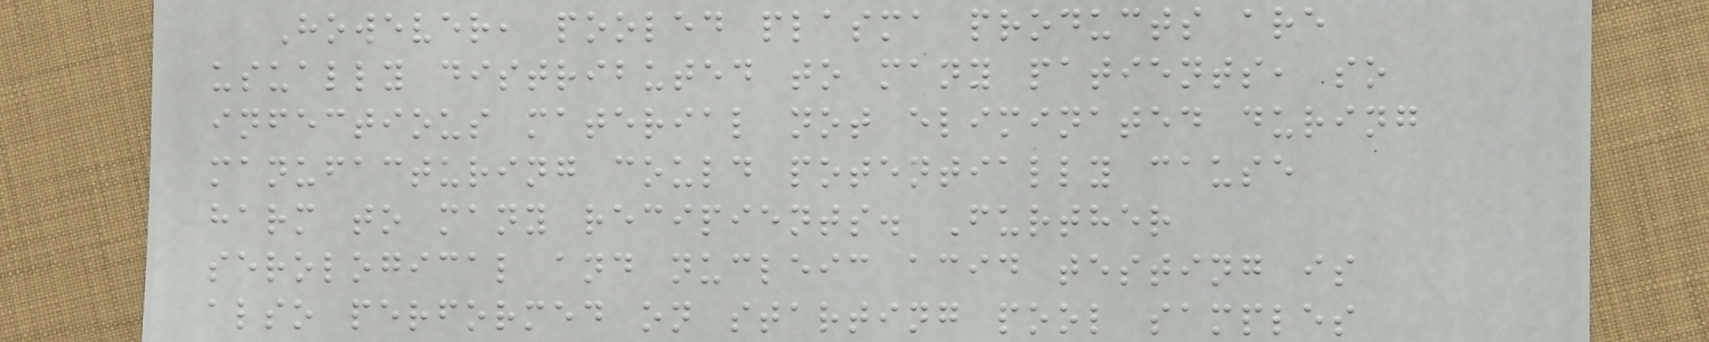However, pooled plasma products are
usually distributed to many patients, so
infectious material not eliminated during
manufacturing could potentially cause
harm to many recipients. Further
serological and nucleic acid testing is
also performed on starting pool samples
